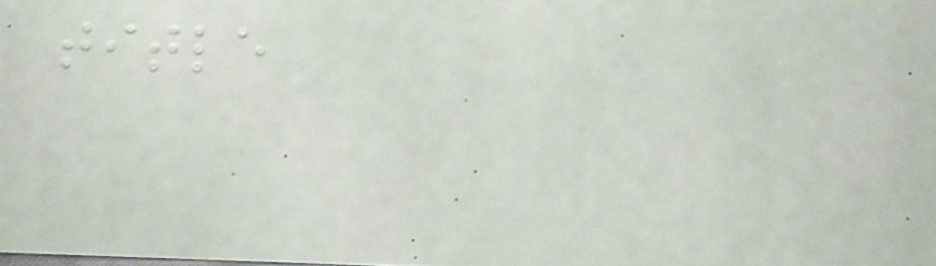title
